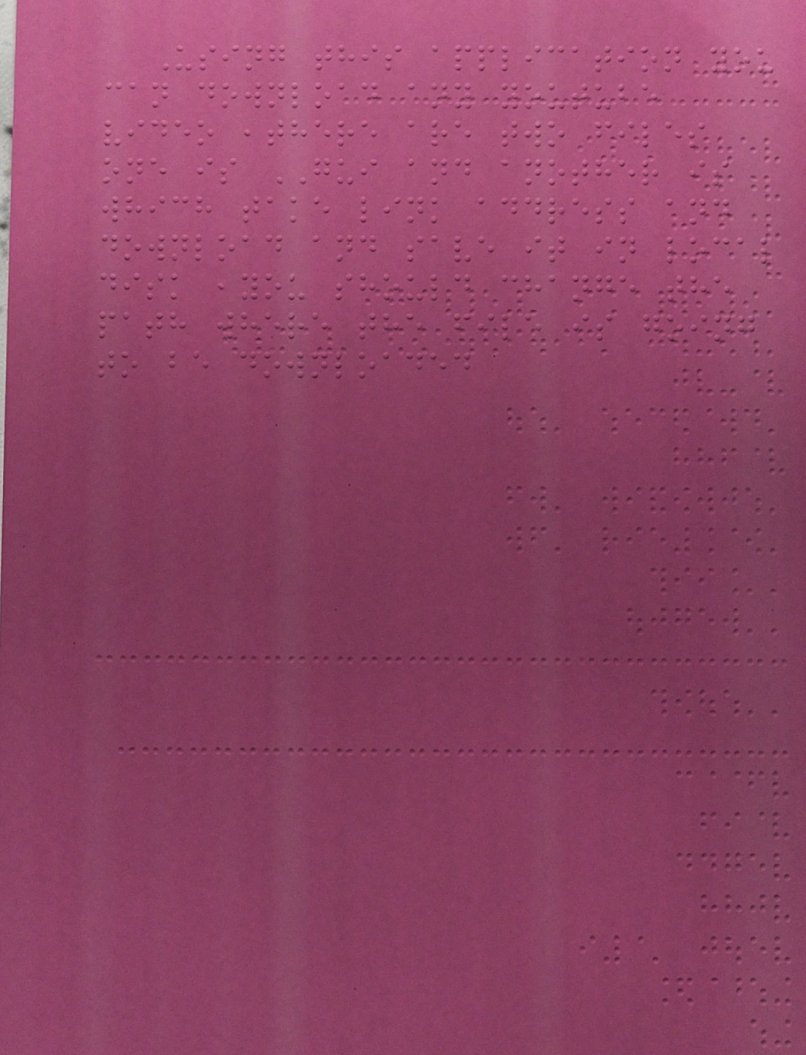Using this application you
can download any youtube
video ,there are two files
one is GUI and another is
which take link address and
download and save it in local
disk ,you should change the
path where the file is going
to be downloaded
